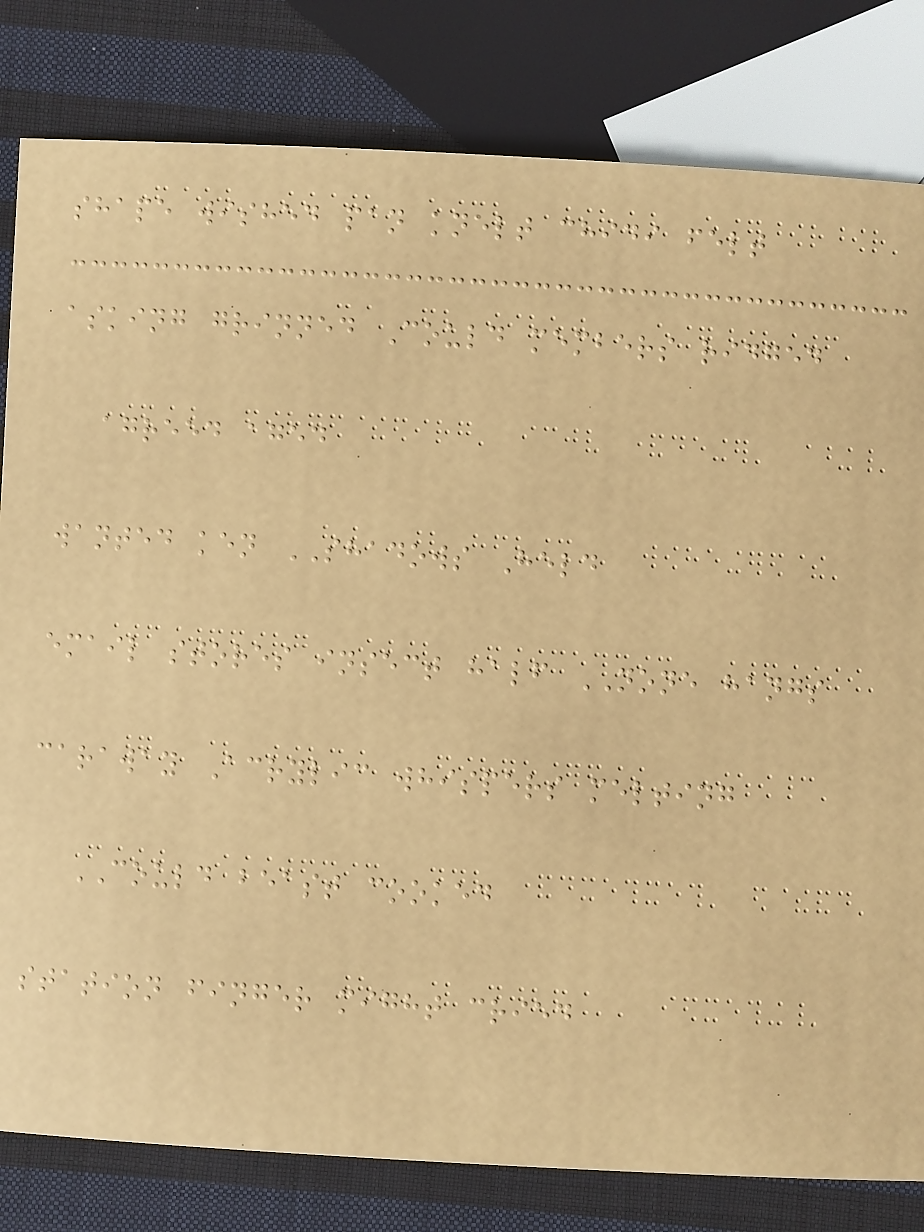shape wished pan knelt chidi felt
asking grinned Could members ridged
agreed aged
wanted ken SHADOWS Held
email stores insect half NONE hangs
caraway Acrylic whispers melting
COULD beast cooked
station finger might cried
